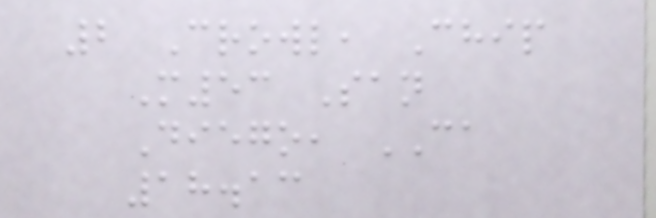2 Crowl, Chip
M53 San
Diego, CA
18.13
